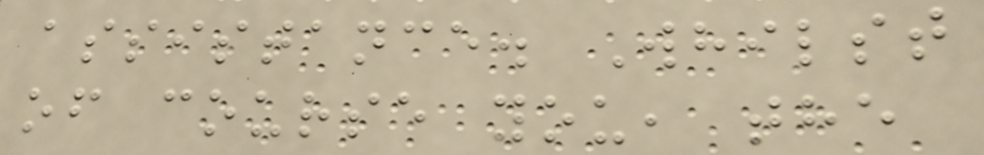assistance. Whilst
of course you, the
